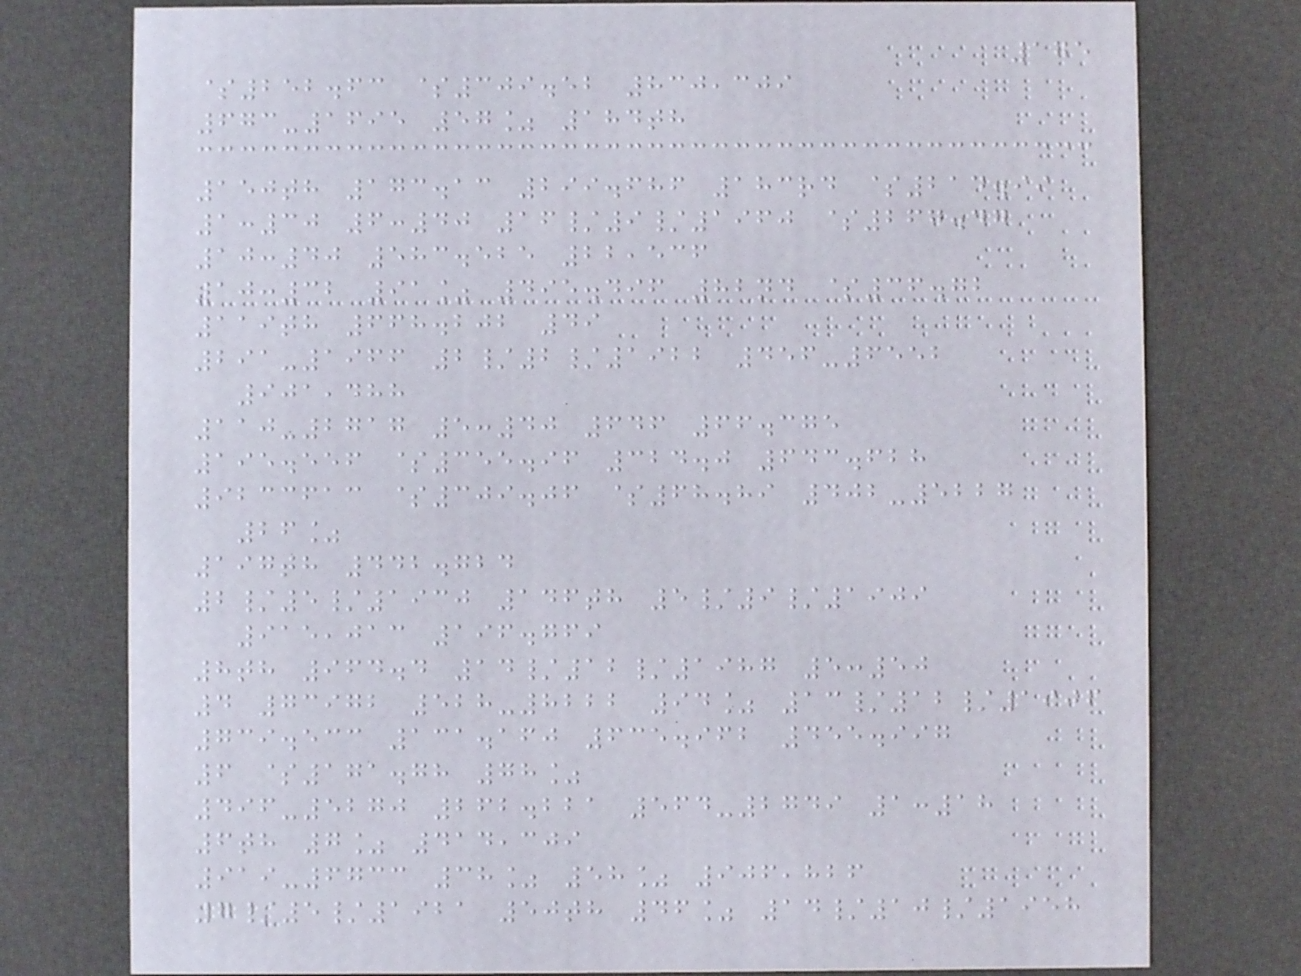175
$252.63 $309.52 830,309
673-1695 57% 184th
150th 173.13 299.686 183rd $214.99
1:30 6:40 16/9/1960 $267.47
10:40 583.525 22,536
10:32 91% 495.496 82nd $36.72
119th 668.202 49
291-1966 2/2/1922 456-6552
901,488
110-2717 5:40 646 66.375
195.556 $355.96 324.0 643.628
9233613 $309.06 $68.89 402-5227
26%
197th 442.724
2/5/1930 146th 5/9/1909
915,013 196.769
8th 964.4 14/12/1987 5:50
4 73972 528-8222 94% 13/12/1906
739.533 131.160 635.962 455.997
6 $171.78 78%
496-5270 262.221 564-2749 1:18
6th 7% 414,309
919-6733 38% 58% 906,826
7/5/1921 50th 46% 14/10/1958
